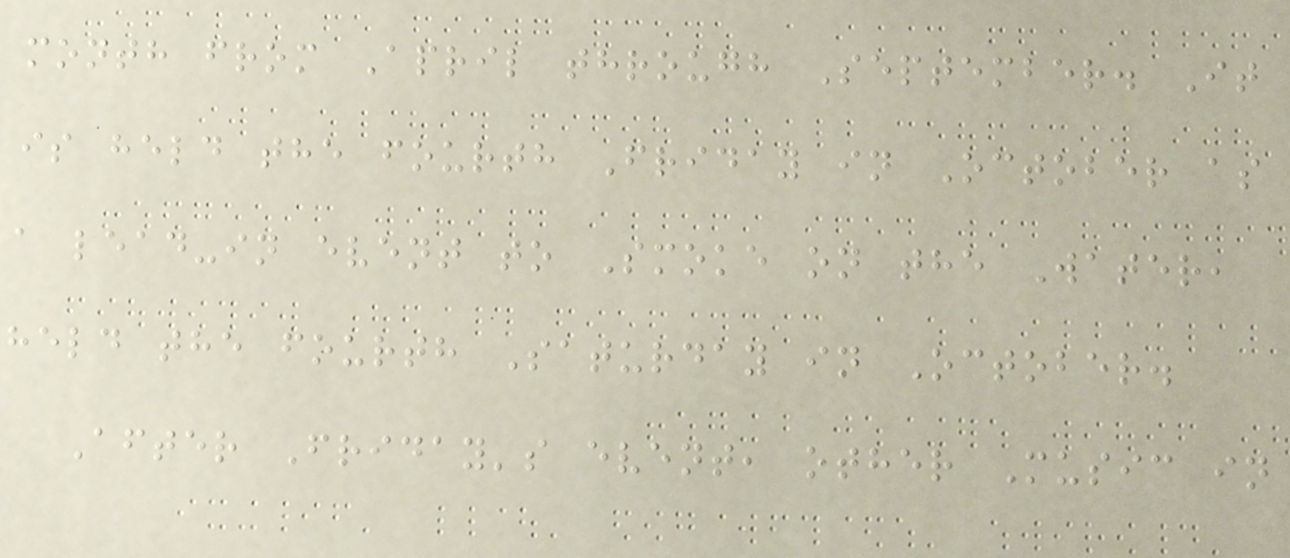month from April through September. It
is held the fourth Friday in October as
a lead-in event to Smoke on the Water,
held the fourth Saturday in October.
After Friday's event, other Music in
